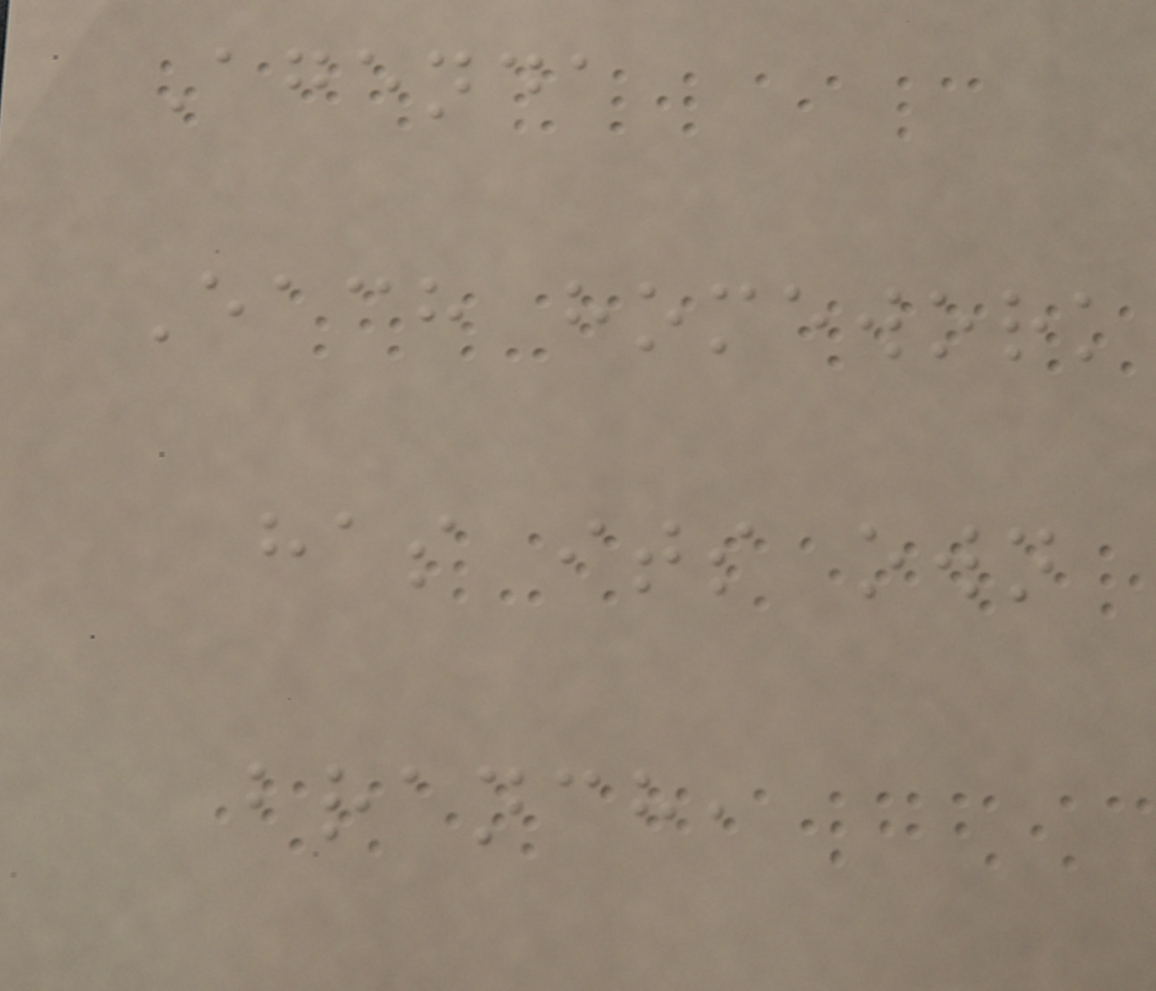Agenda
Each homework
has its own
branch,
